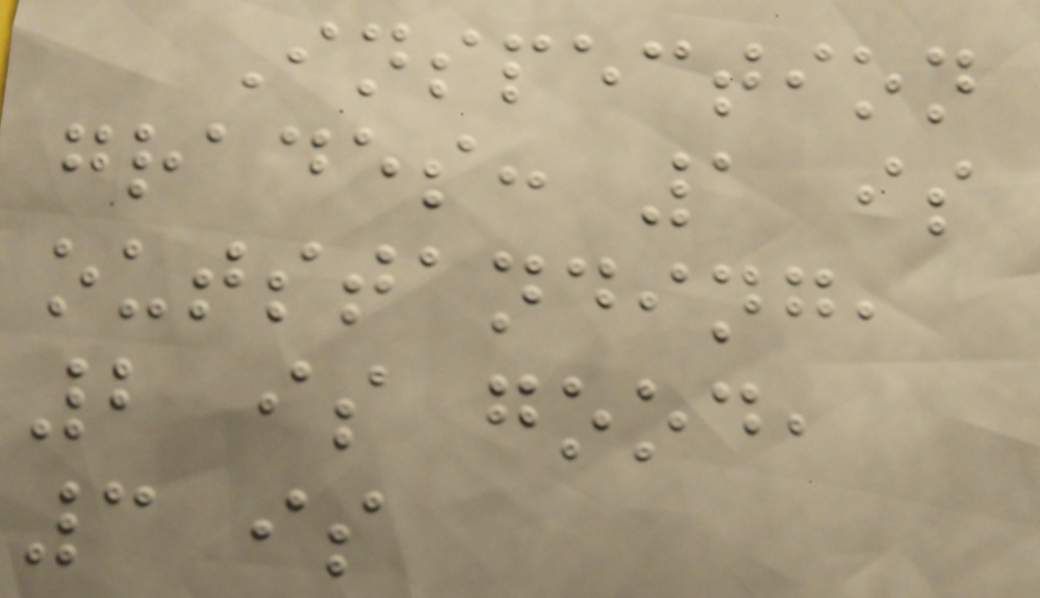Inspection
grades: 1 is
outstanding,
2 is good,
3 is
